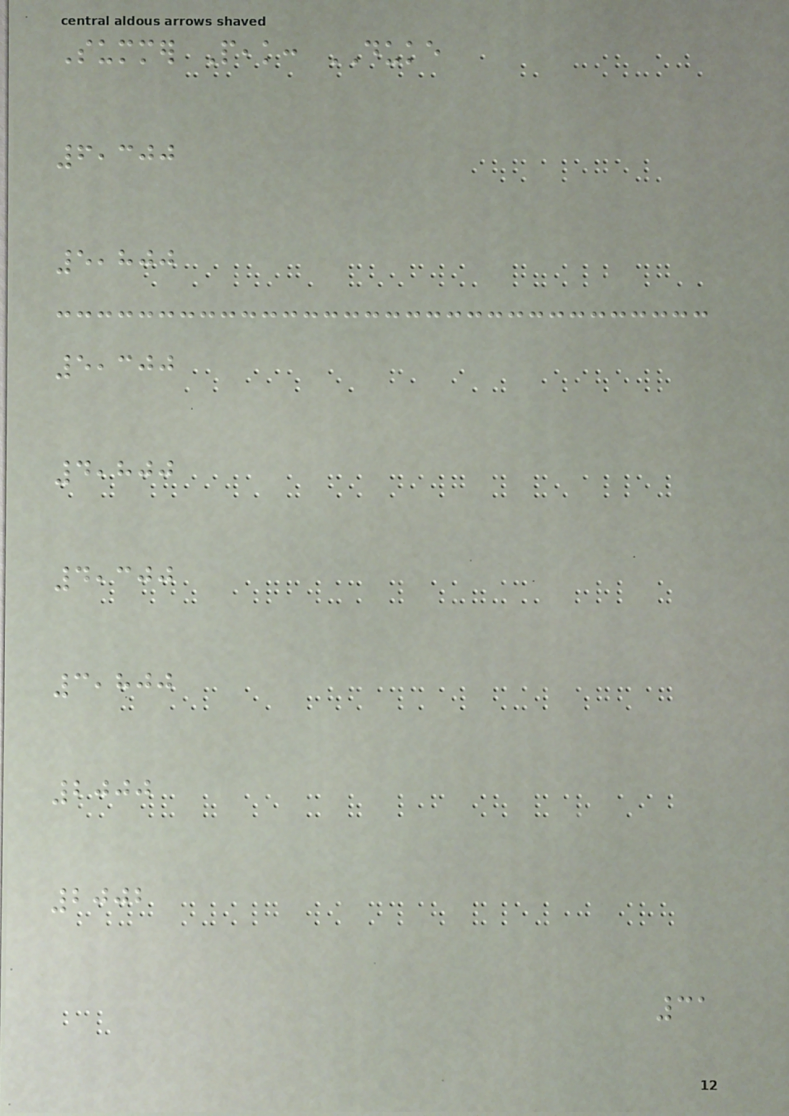Summer Peak: DUKE
6,300
5,800
5,300
4,800
4,300
3,800
2000
2002
31
